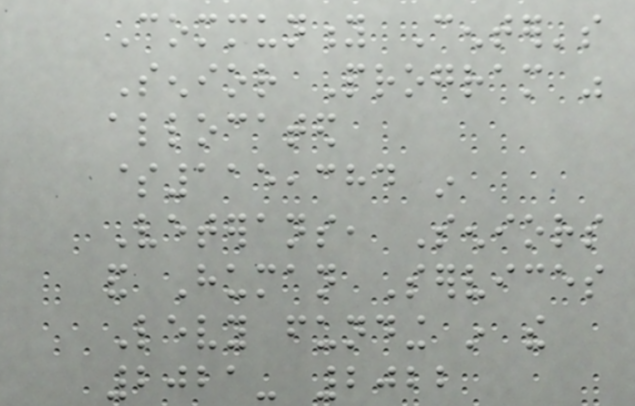Community Center's
Senior Program was
allocated
$115,384 in
Veterans, Seniors
and Human Services
Levy funding in the
2021- 2022
